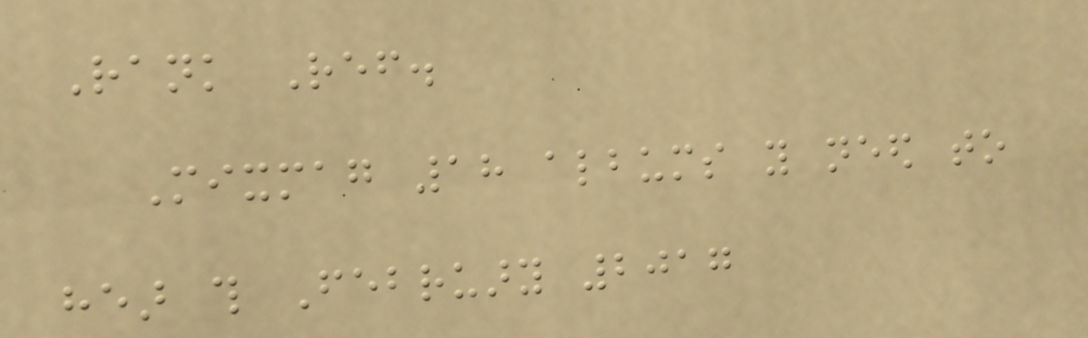Rank Ref.
Mixmag 18 albums you need to
hear this February 2017
